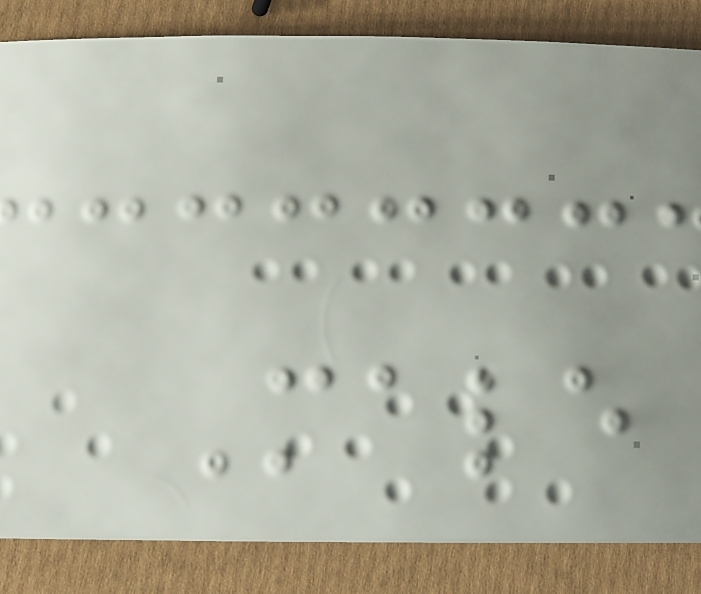Male
